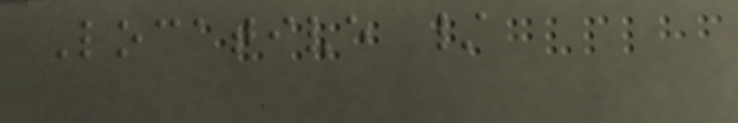Locative /
